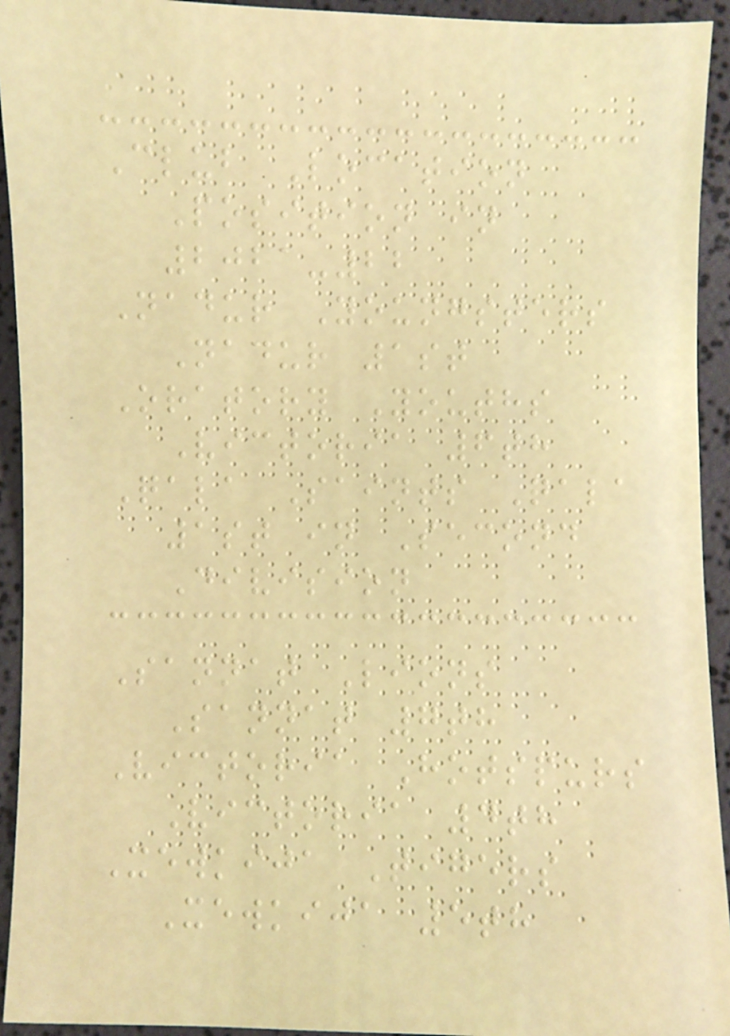Club Location
Position in
2021-22
Nadur Youngsters
Nadur 1st
Oratory Youths
Victoria 6th
Qala Saints Qala
1st in Second
Division
Sannat Lions
Sannat 7th
Victoria Hotspurs
Victoria 4th
Xewkija Tigers
Xewkija 5th
